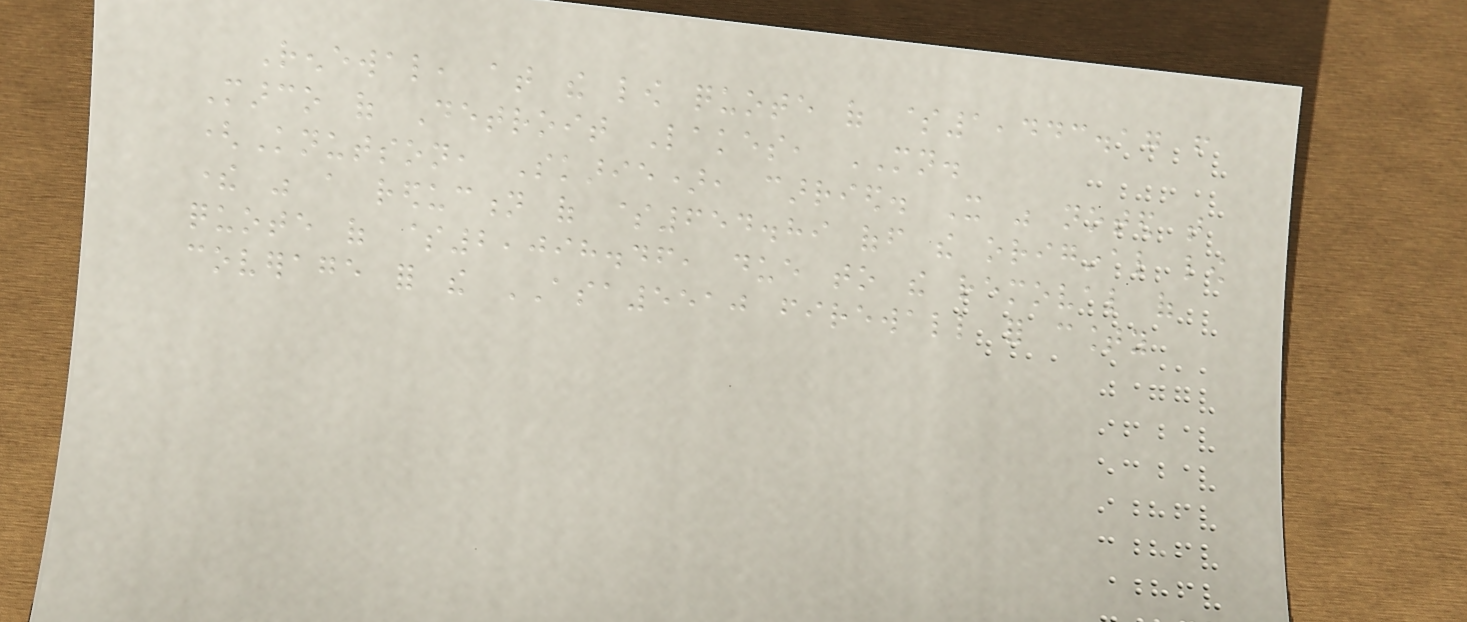Renewal, at the low quote of $1,443.17 from
Marco of Detroit Lakes, MN.
(Knutson, Skarie), carried. It was noted that
there was a reduction of $654.89 off the original low
quote of $2,098.46, due to the removal of
coverage for the ASA5510 firewall for county
